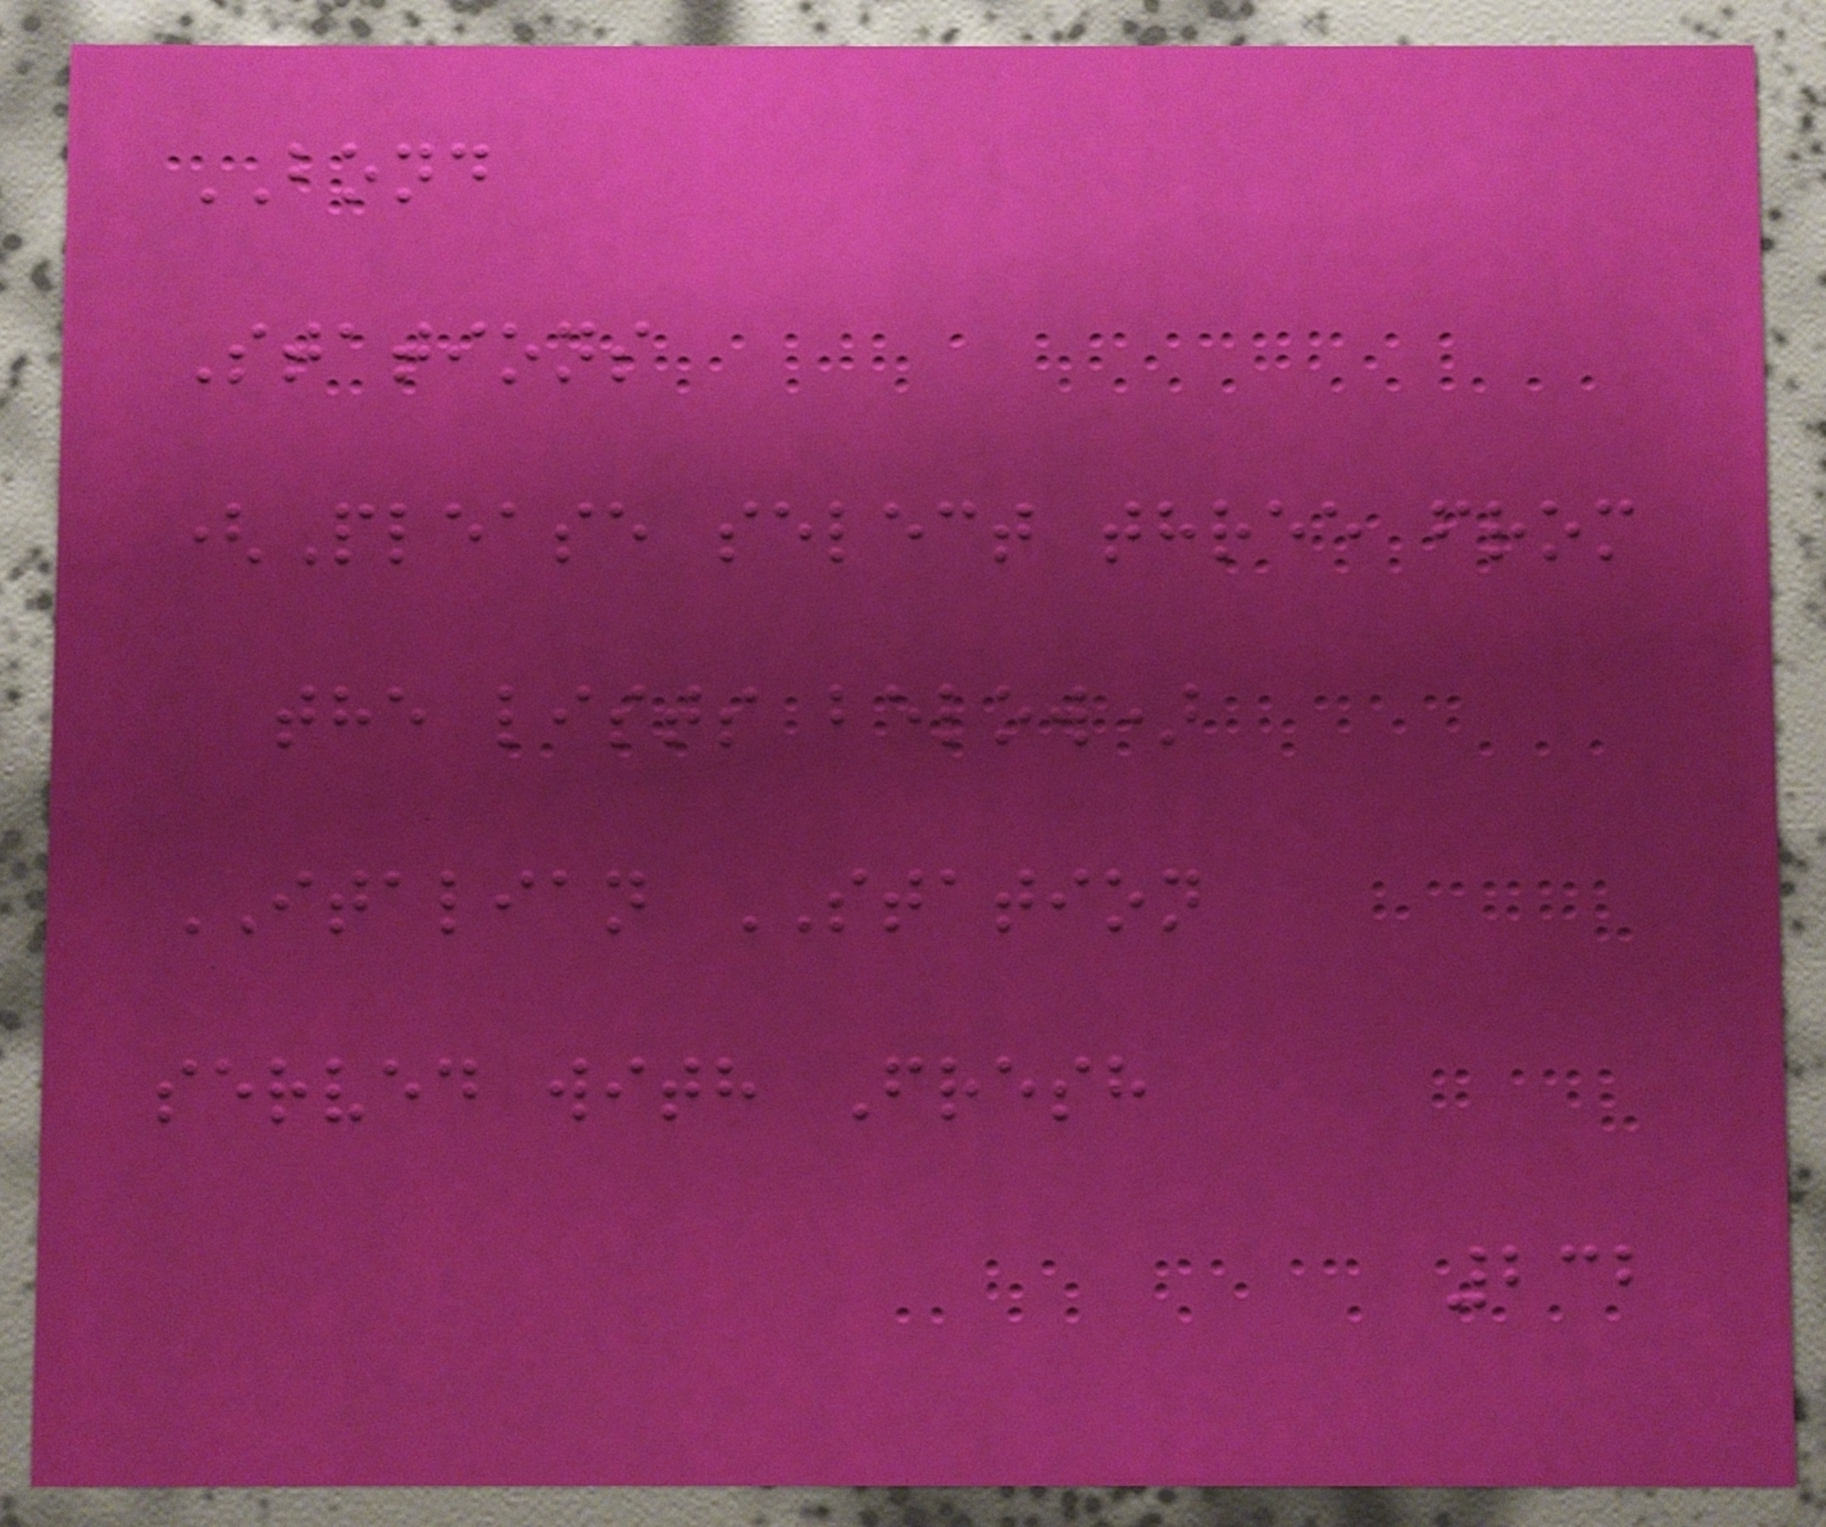BOND
Stations
(Please select three from
the lists below)
ITALIAN STATION
served with Fresh
232
